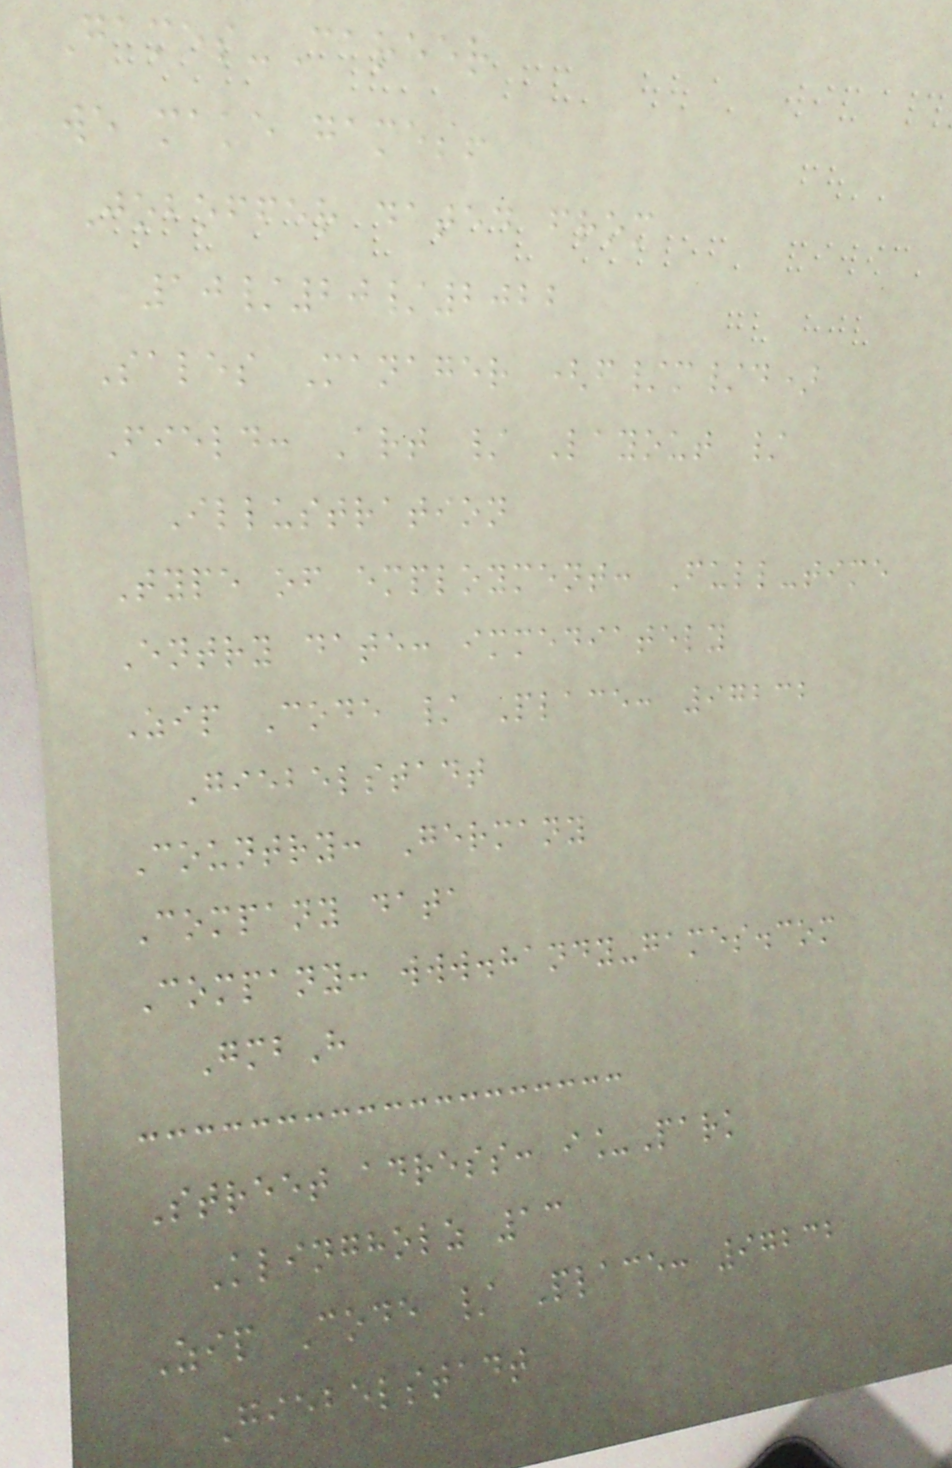Games-Career
we make games!
Joboffer dated from
10/20/2022
Sales Manager (f/m/d)
Field: Art / Layout /
Illustration
Type of employment: Full-time
Entry date: immediately
Zip Code / Place: 97232
Giebelstadt
Country: Germany
Company data
Company: www.handy-games.com
GmbH
Street adress: i_Park
Klingholz 13
Zip Code / Place: 97232
Giebelstadt
